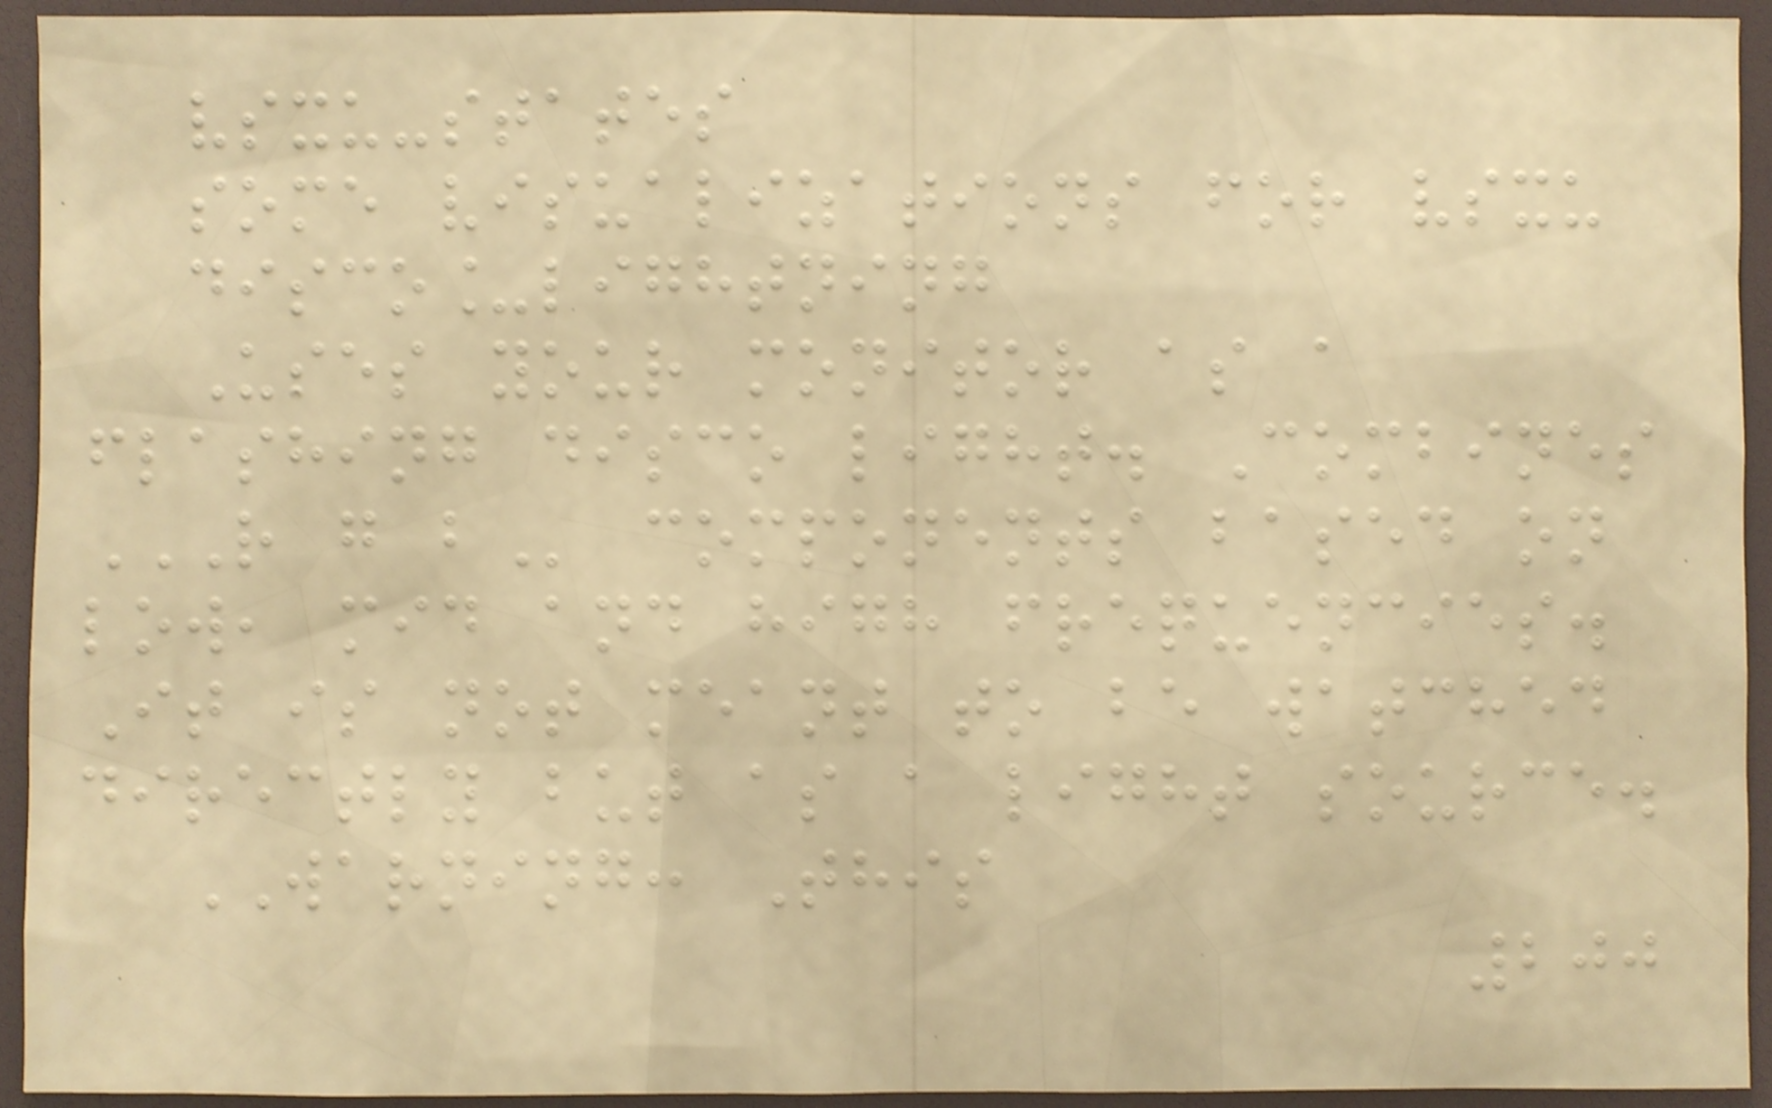vsxu-states
some visualizations for vsxu
disco_lightning
Uses your monitor as a
flashing disco light. Combines
R G B components based on
low, mid and high frequencies.
It is not meant to be watched
directly but as a light source.
WARNING: This
200
